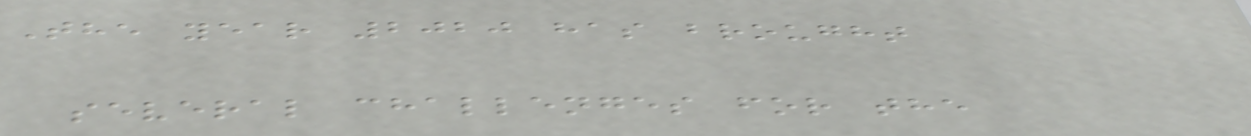The year 2020 has brought
several challenges for the
